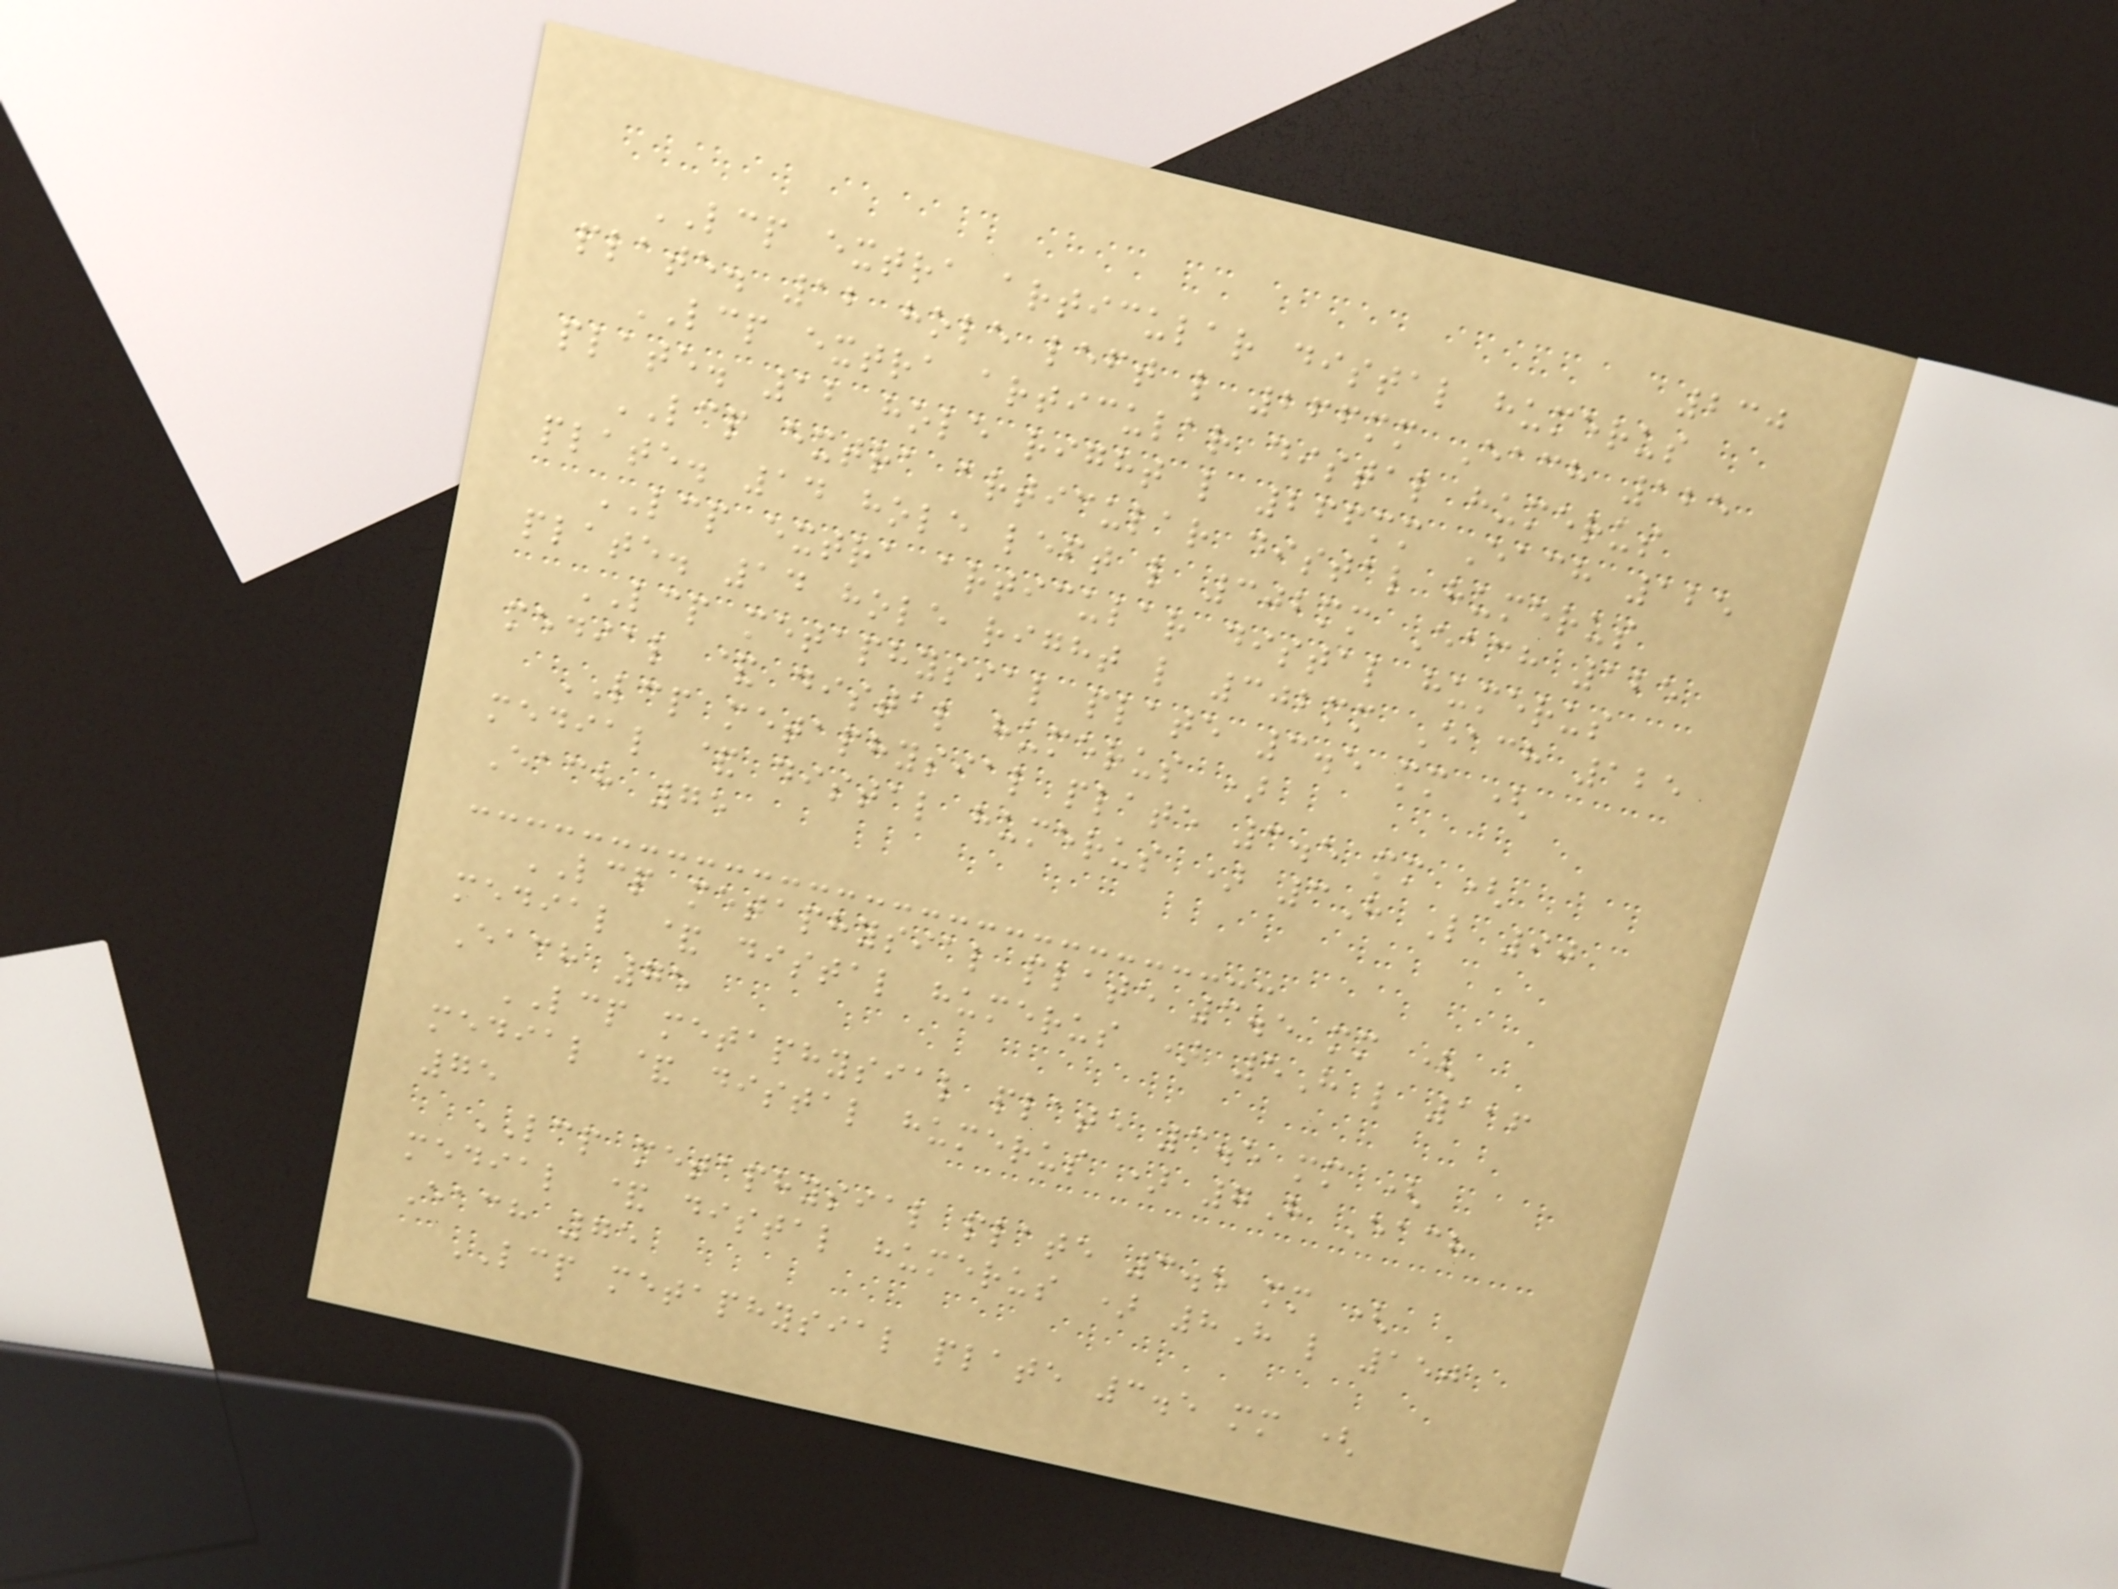230
LCP extra articular distal humerus
plate. 12 hole left l 266mm Each 125
LCP extra articular distal humerus
plate. 12 hole right l 266mm Each 125
LCP extra articular distal humerus
plate. 14 hole left l 302mm Each 125
LCP extra articular distal humerus
plate. 14 hole right l 302mm Each 125
LCP metaphysial plate 3.5 mm (
medial & distal humerus )
LCP metaphysial plate 3.5 mm (
medial & distal humerus ) 3H L 90
Each 75
LCP metaphysial plate 3.5 mm (
medial & distal humerus ) 5H l 116
Each 75
LCP metaphysial plate 3.5 mm (
medial & distal humerus ) 7H Each
75
LCP metaphysial plate 3.5 mm (
medial & distal humerus ) 8H l 150
Each 75
LCP metaphysial plate 3.5 mm (
